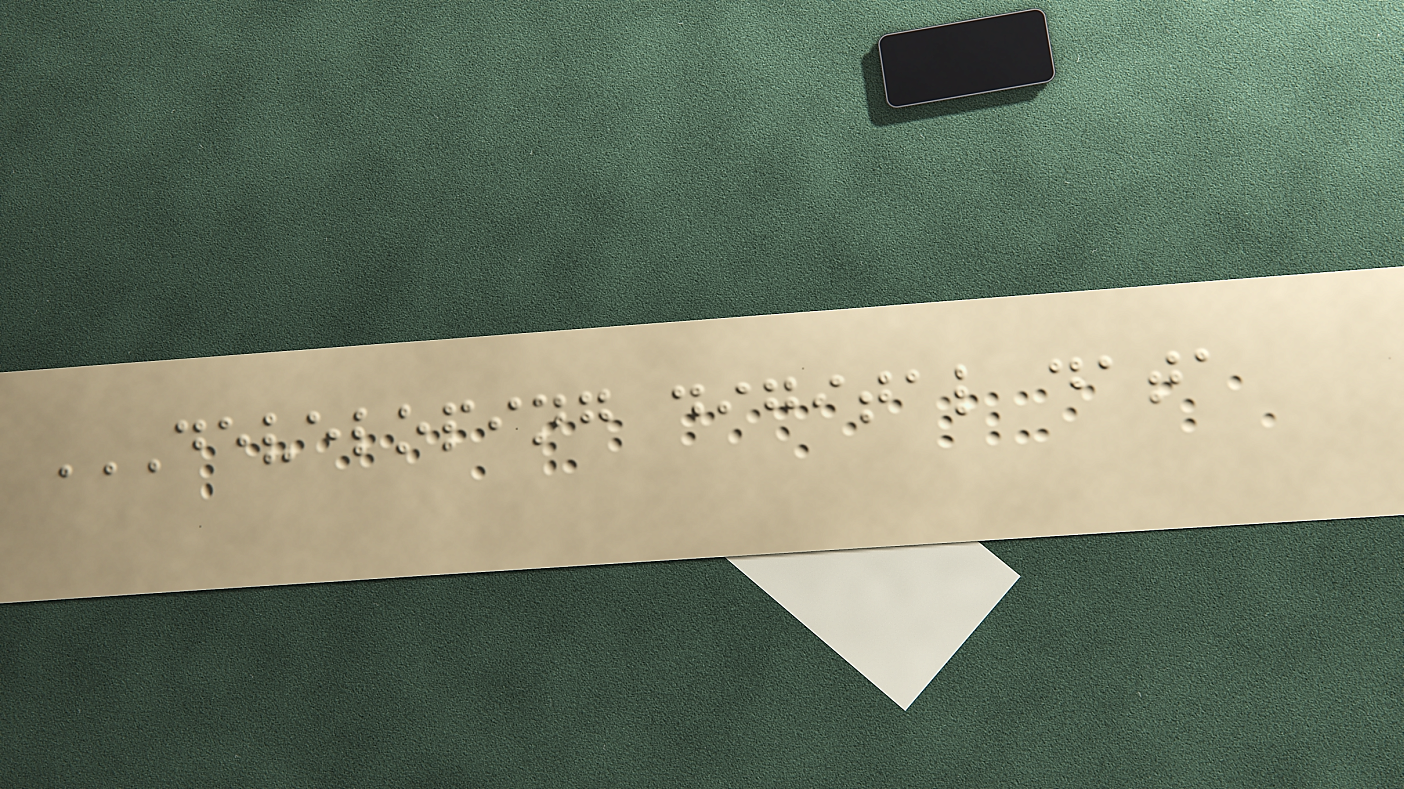DEVELOPING DIGITAL DATA
